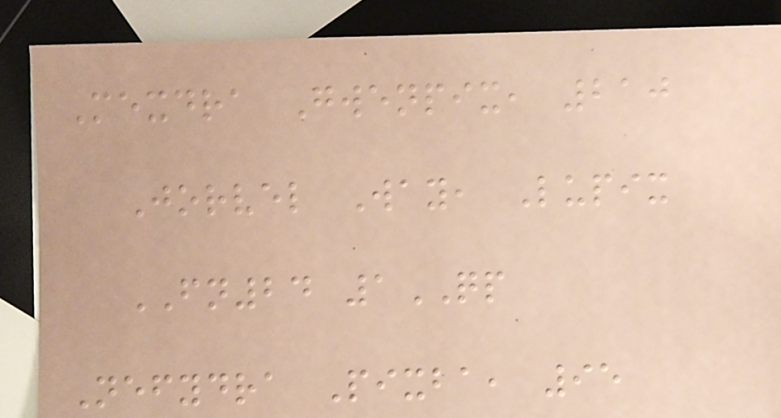Mexdra Gwenpix, 210
Jorvel Way, Lupix
FN24 1QP
Nefydra Pixba, 95
